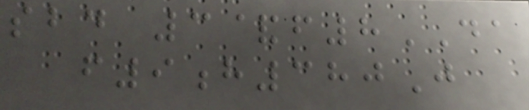sbd 3&f8DA
f9h380J
